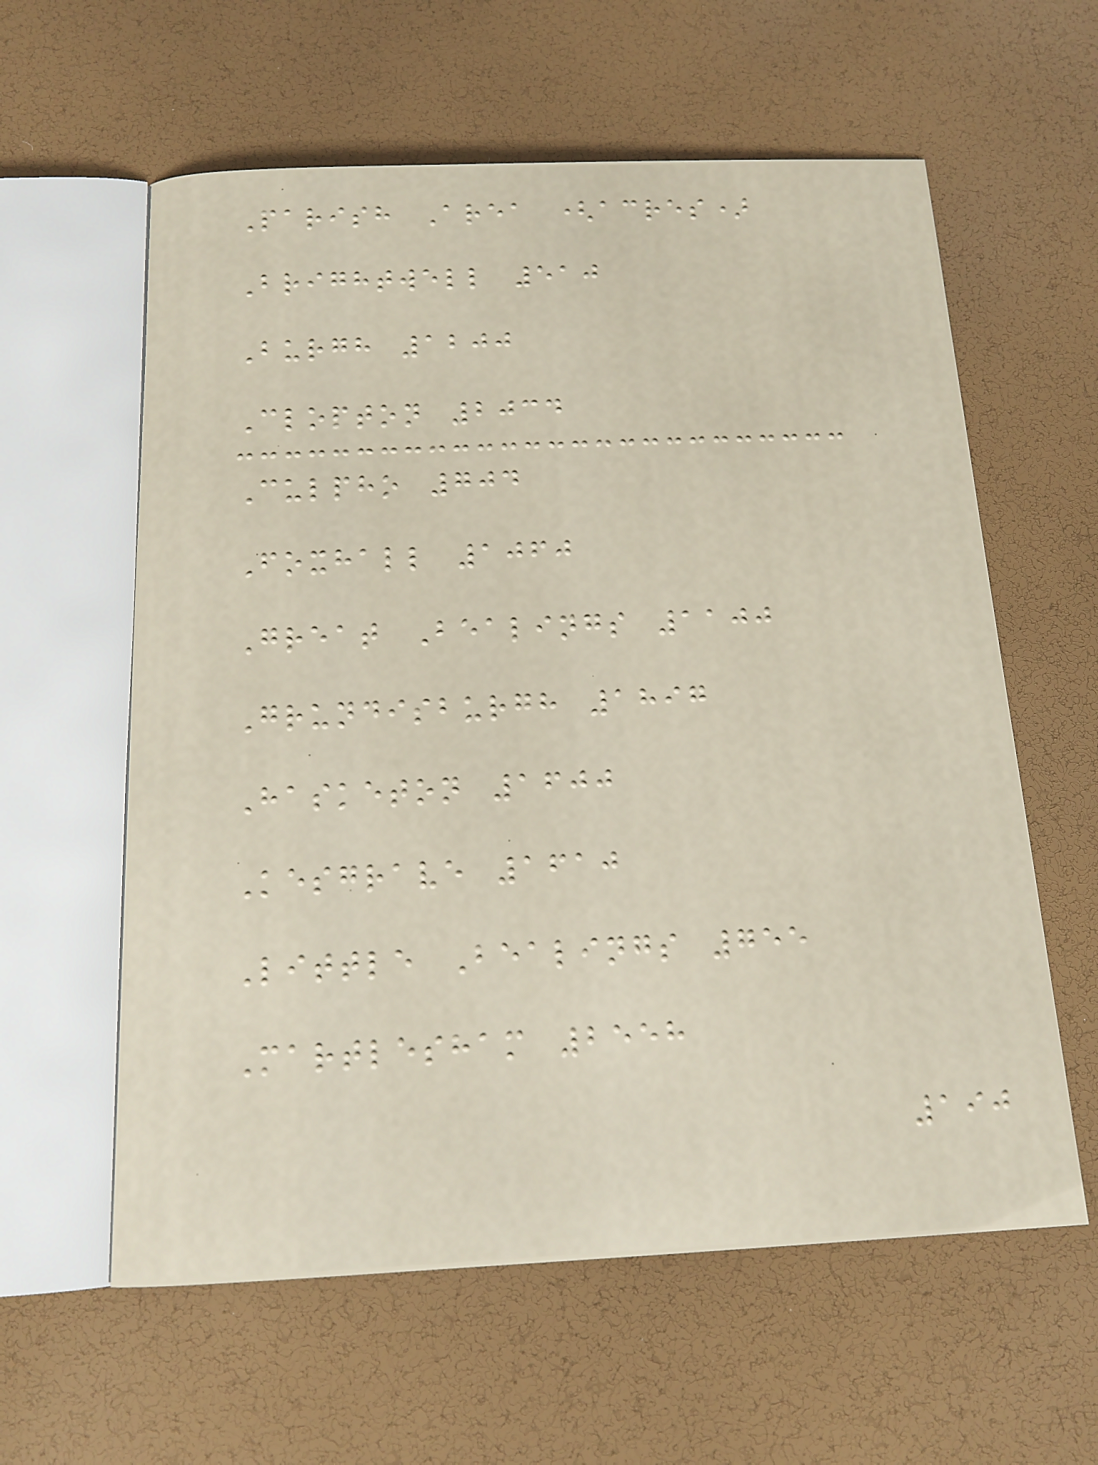Parish Area (acres)
Brightwell 510
Burgh 1200
Clopton 2034
Culpho 704
Foxhall 1060
Great Bealings 1100
Grundisburgh 1897
Hasketon 1600
Kesgrave 1610
Little Bealings 755
Martlesham 2558
190
